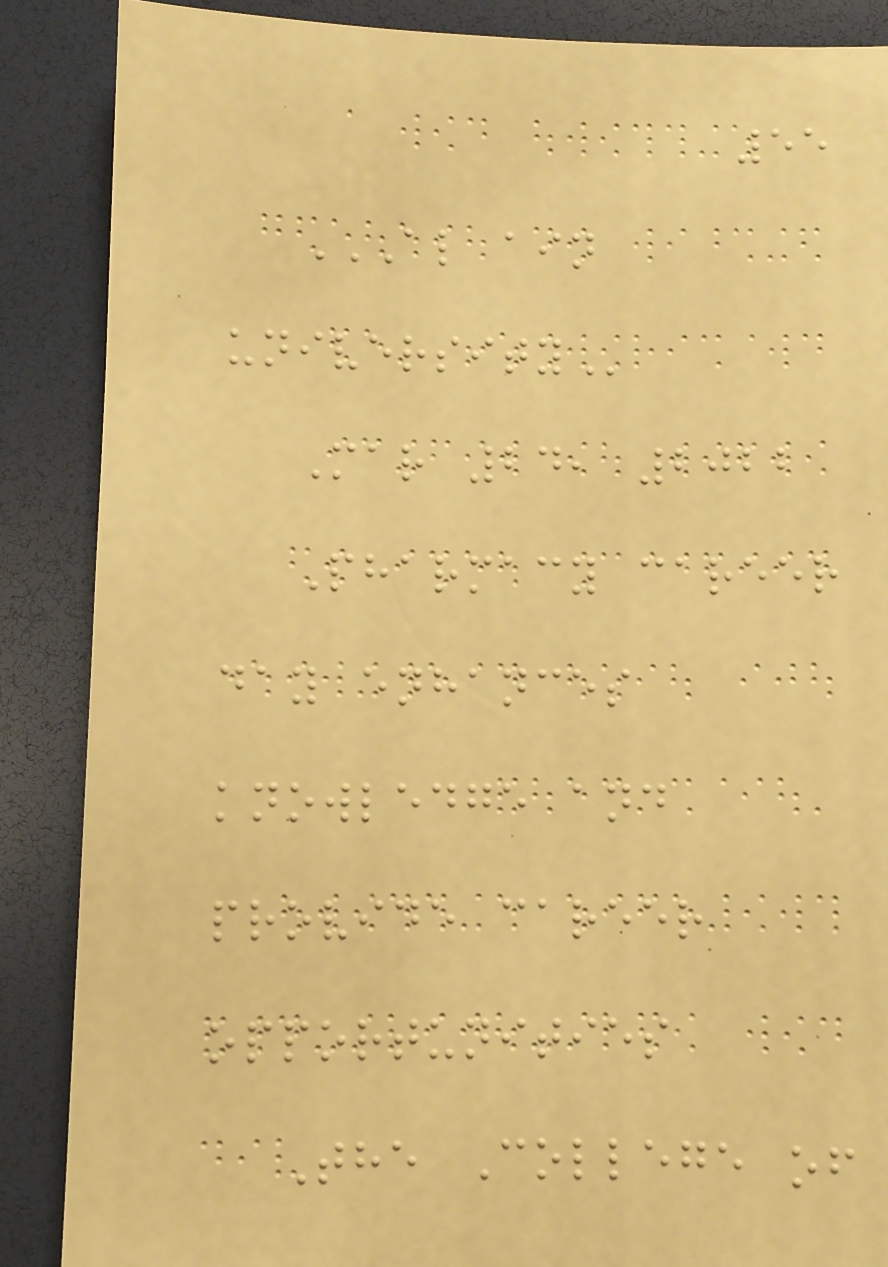55
AL AIN
UNIVERSITY
Mar 24, 2022
Pharmacy career
day enhances
knowledge and
provide career
opportunities
The College of
